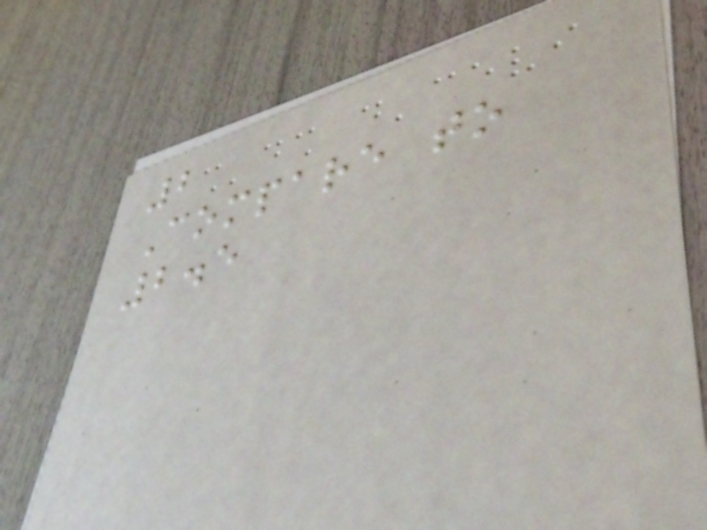2
Compare to
2.5
